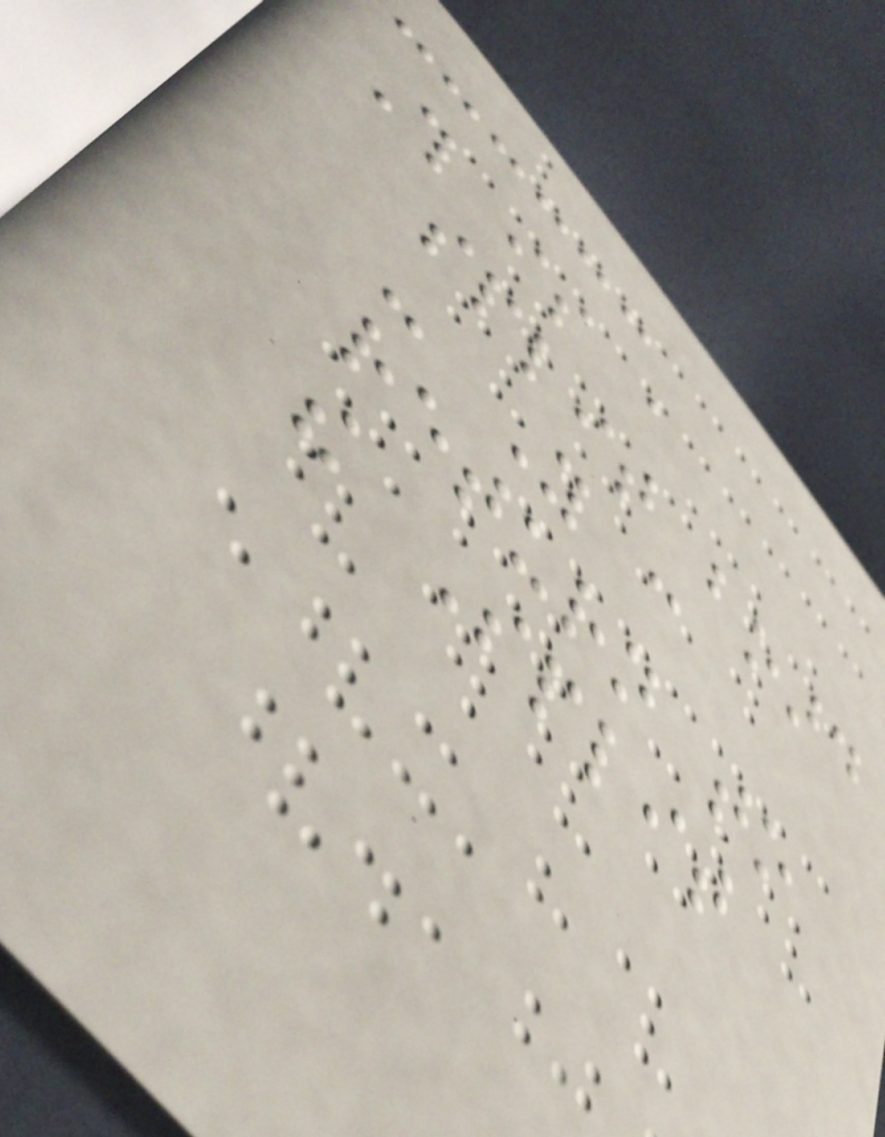This is a
split board
- You can
return to
the Split
